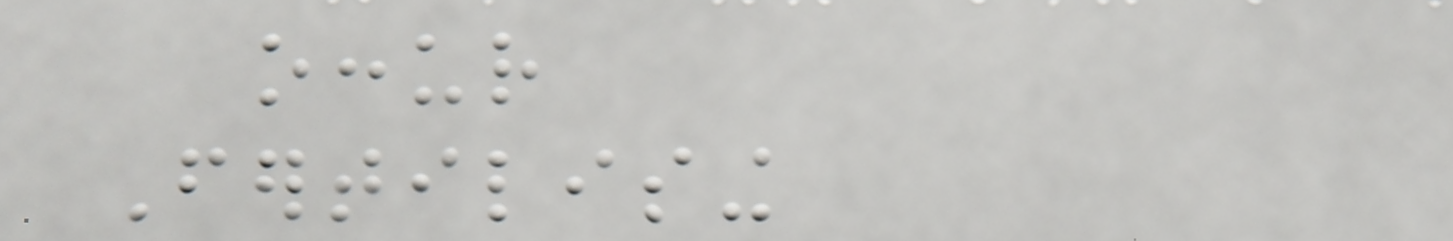occur
Fertilising
